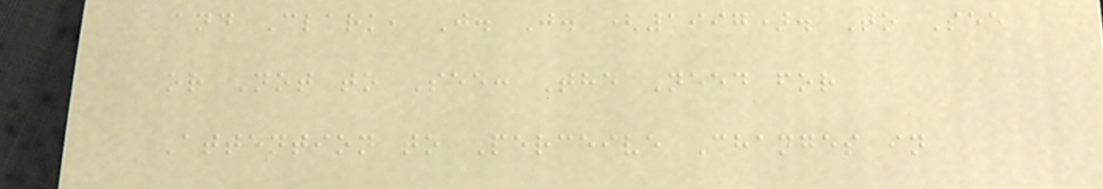and Clark, J. J. (1997). To See
or Not to See: The Need for
Attention to Perceive Changes in
